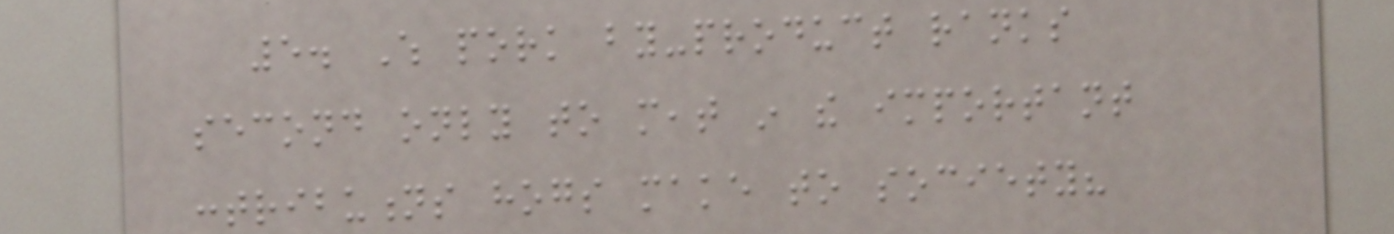5. Which pork by-product ranks
second only to meat in the important
contributions hogs make to society?
